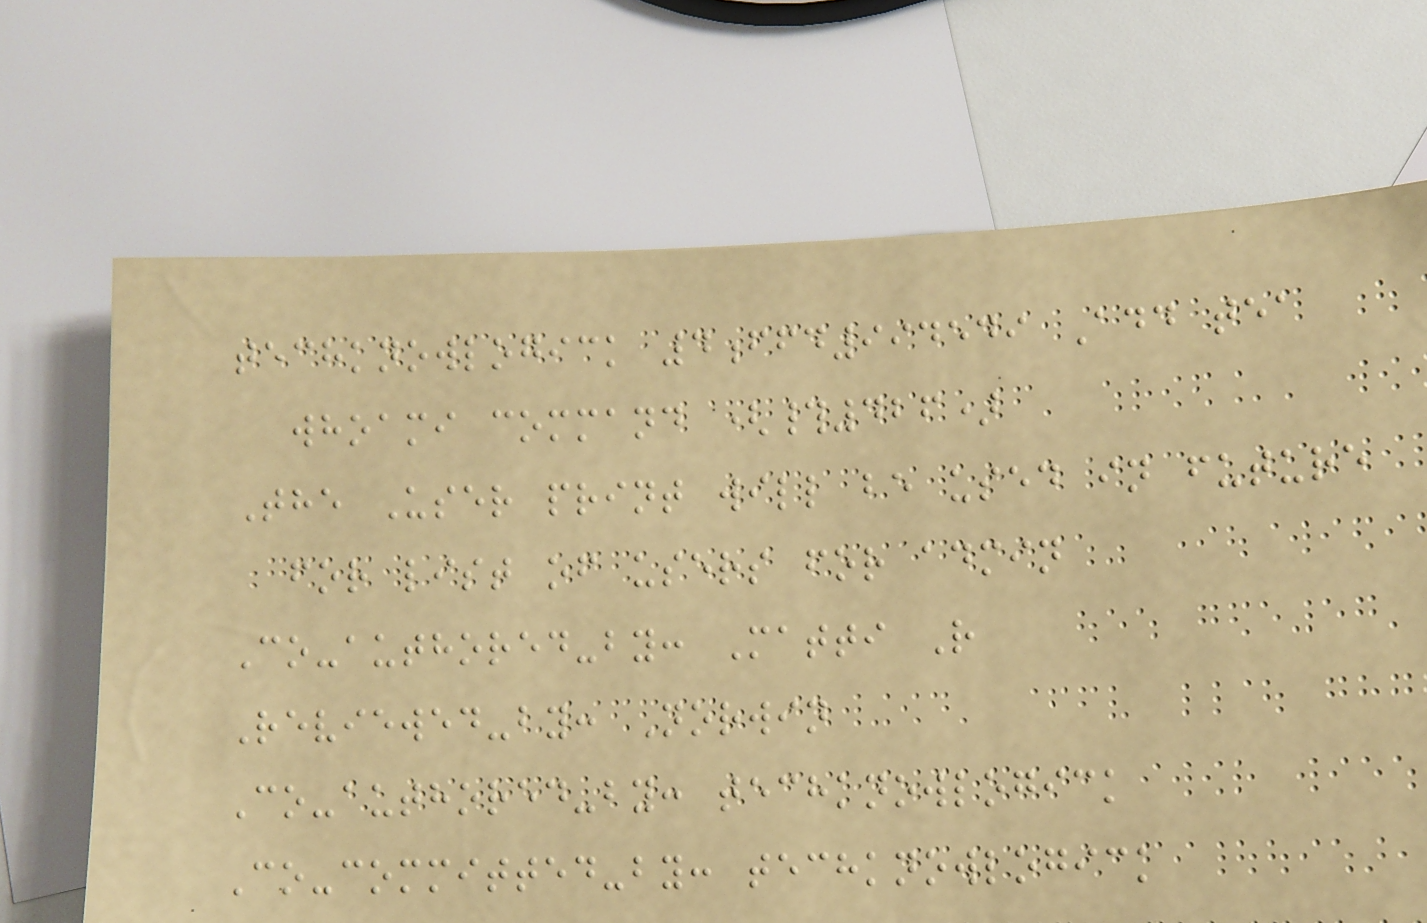techknowlogick 4ffd994549 Add tea
whoami command (#426)
The User print will be used in future
for list of users for admin
Co-authored-by: Matti R
Reviewed-by: Norwin
Co-authored-by: techknowlogick
Co-committed-by: techknowlogick
